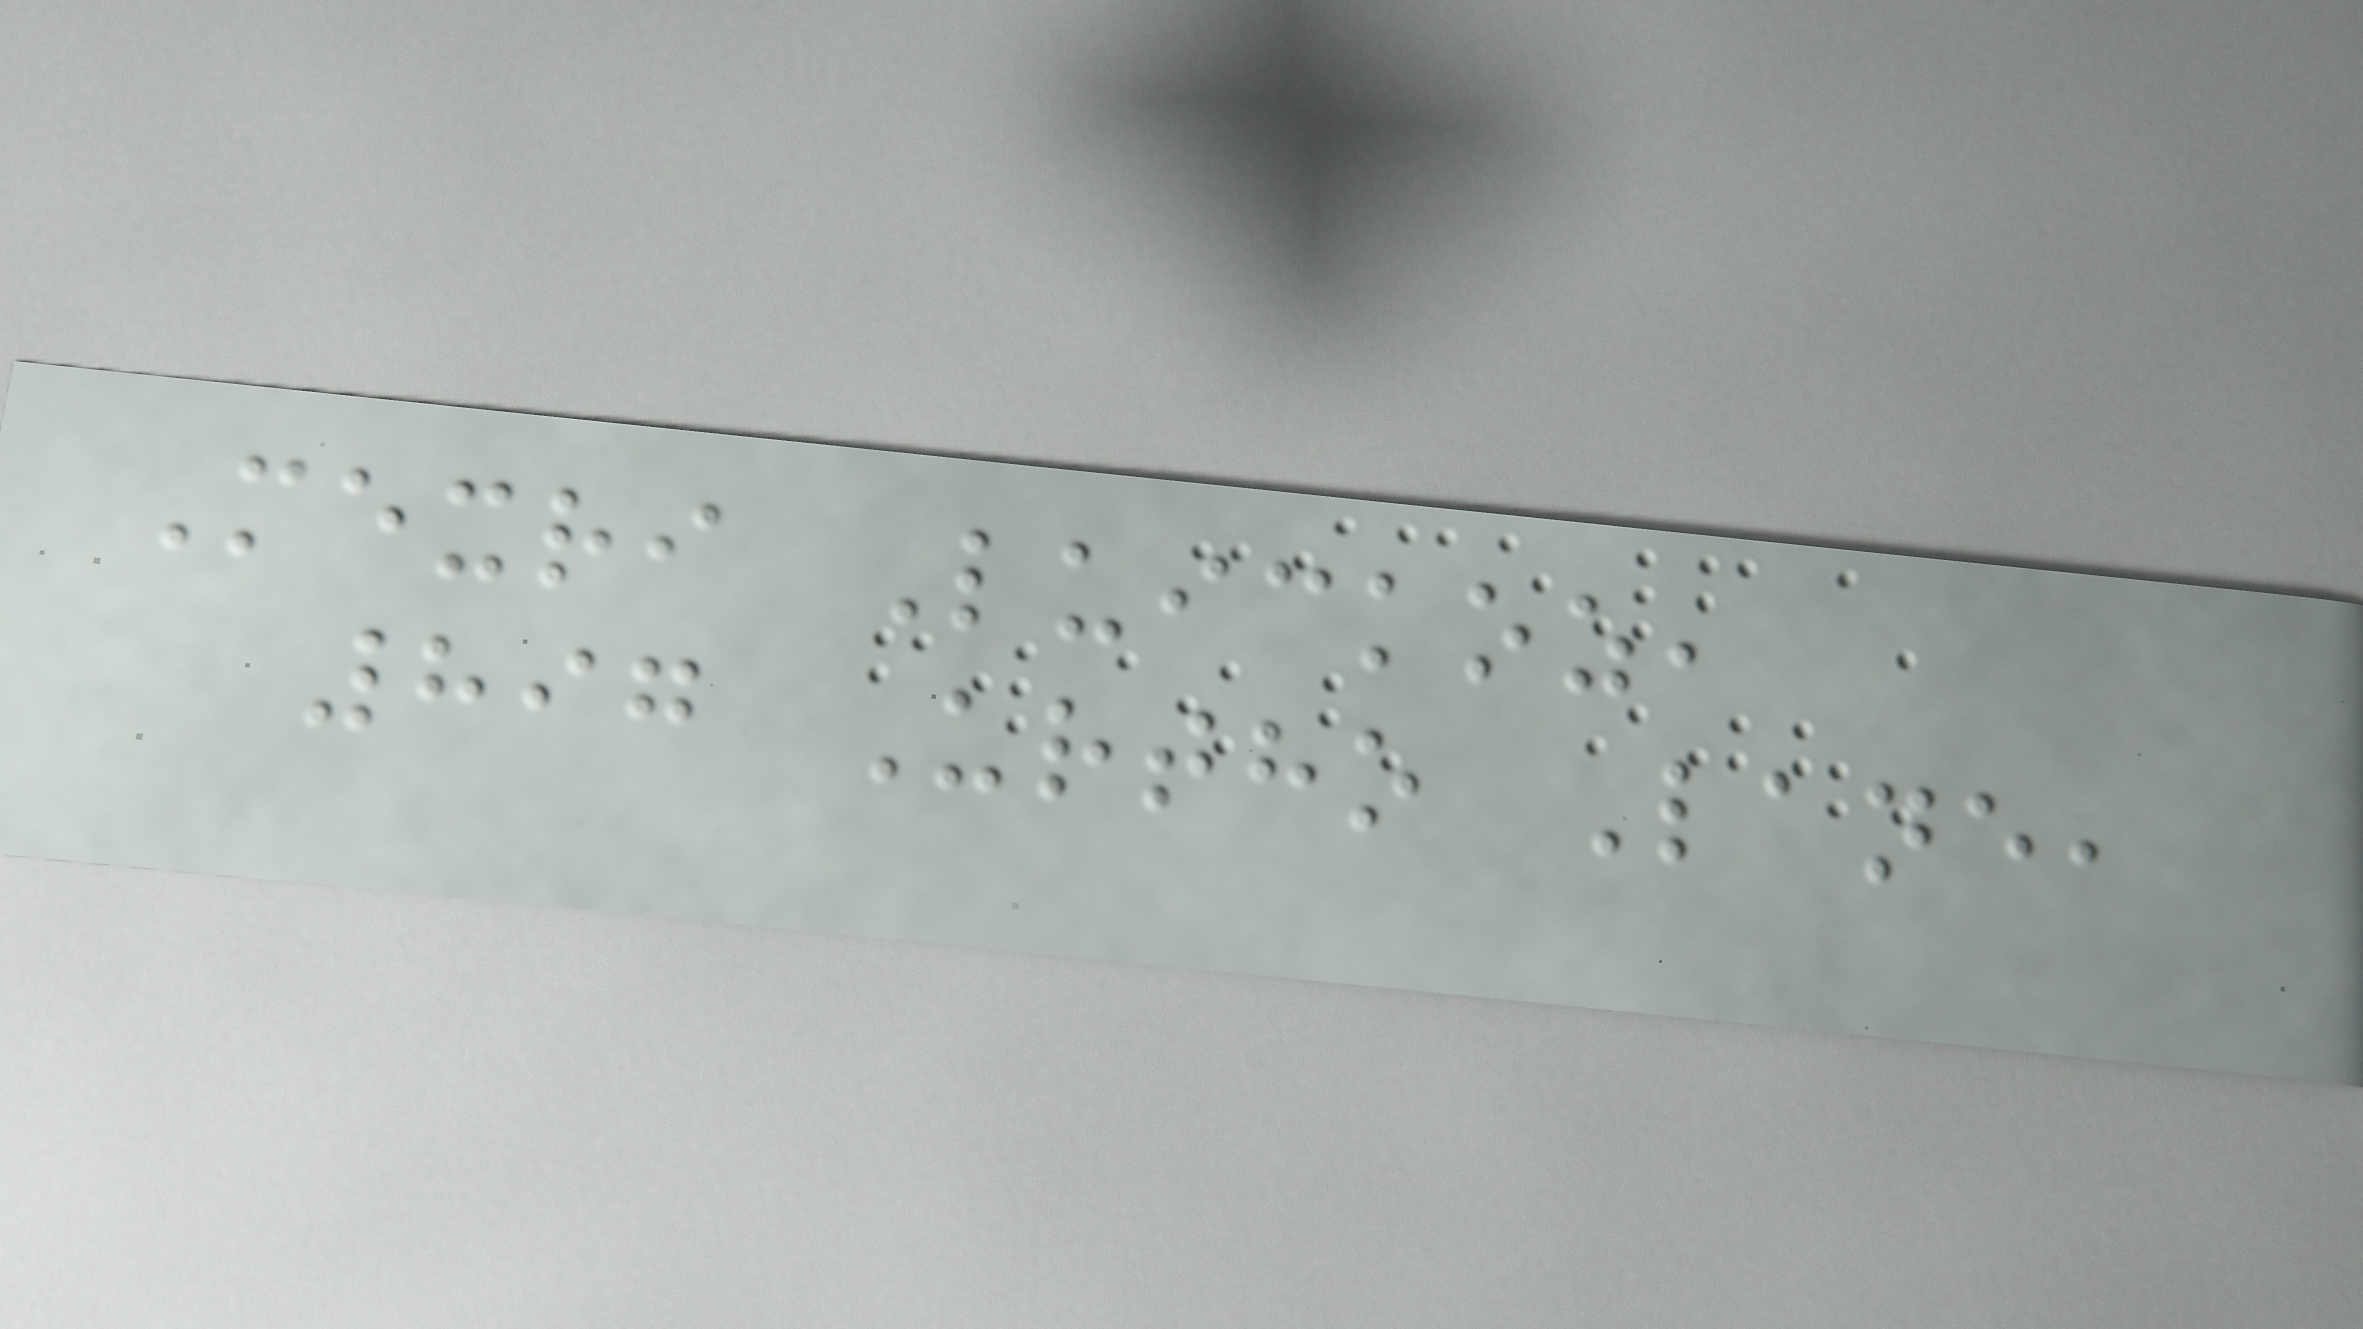Mexri Luickoz,
897 Urtho Lane,
